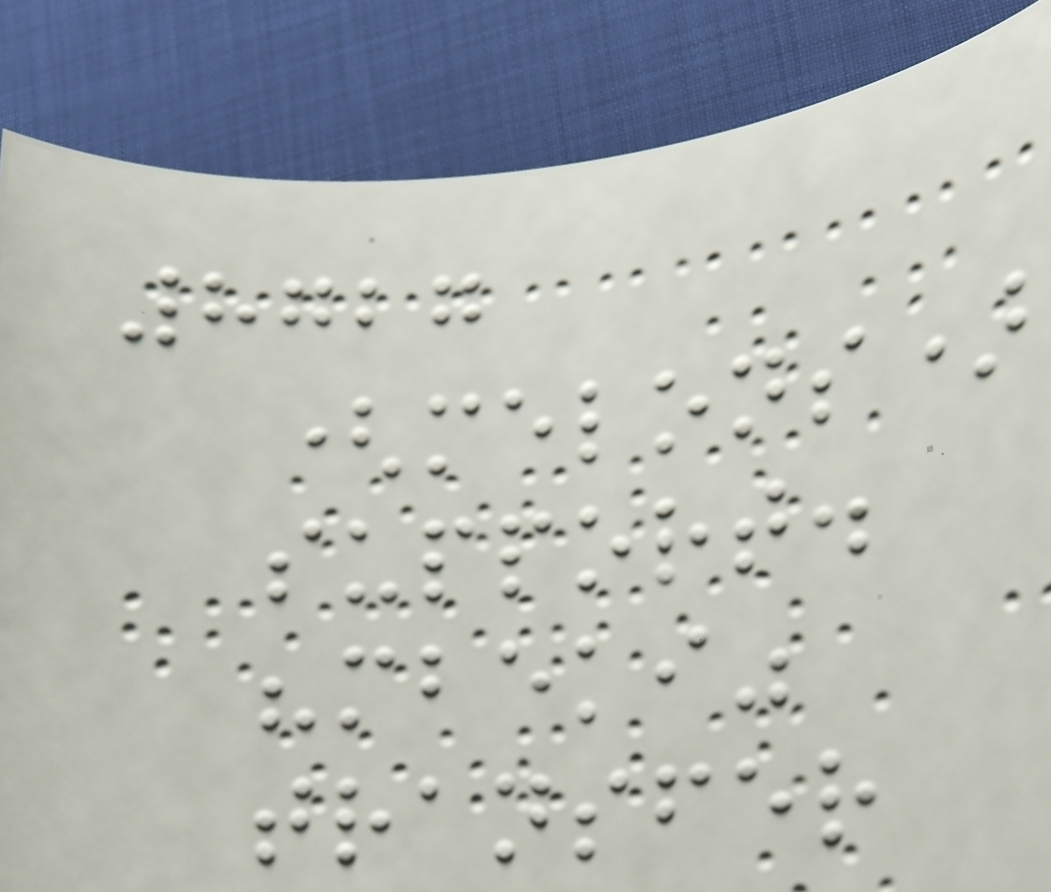8727
(melons)
support.
"mbeki"
transfer
